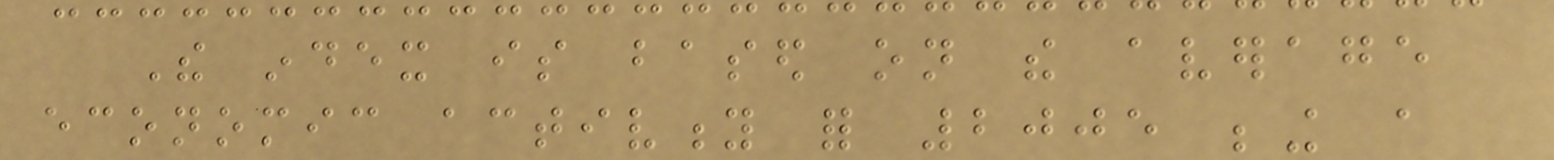The index is based on the average
economic activity for 2005 being a
